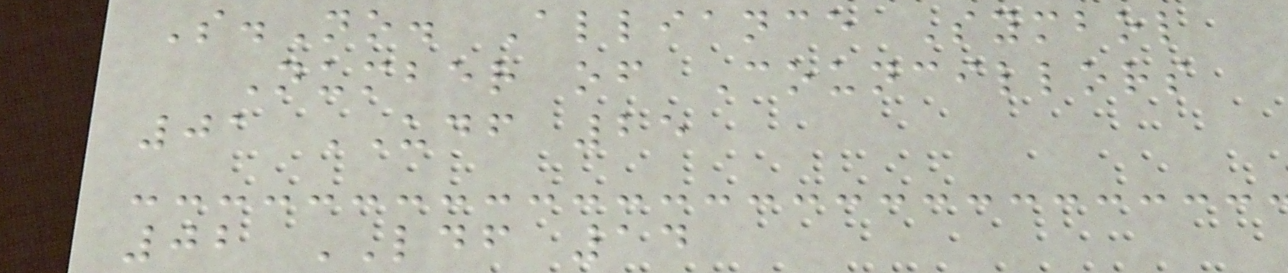S.No. Alliance Symbol
Number of Councillors
01 UDF 25
02 LDF 14
